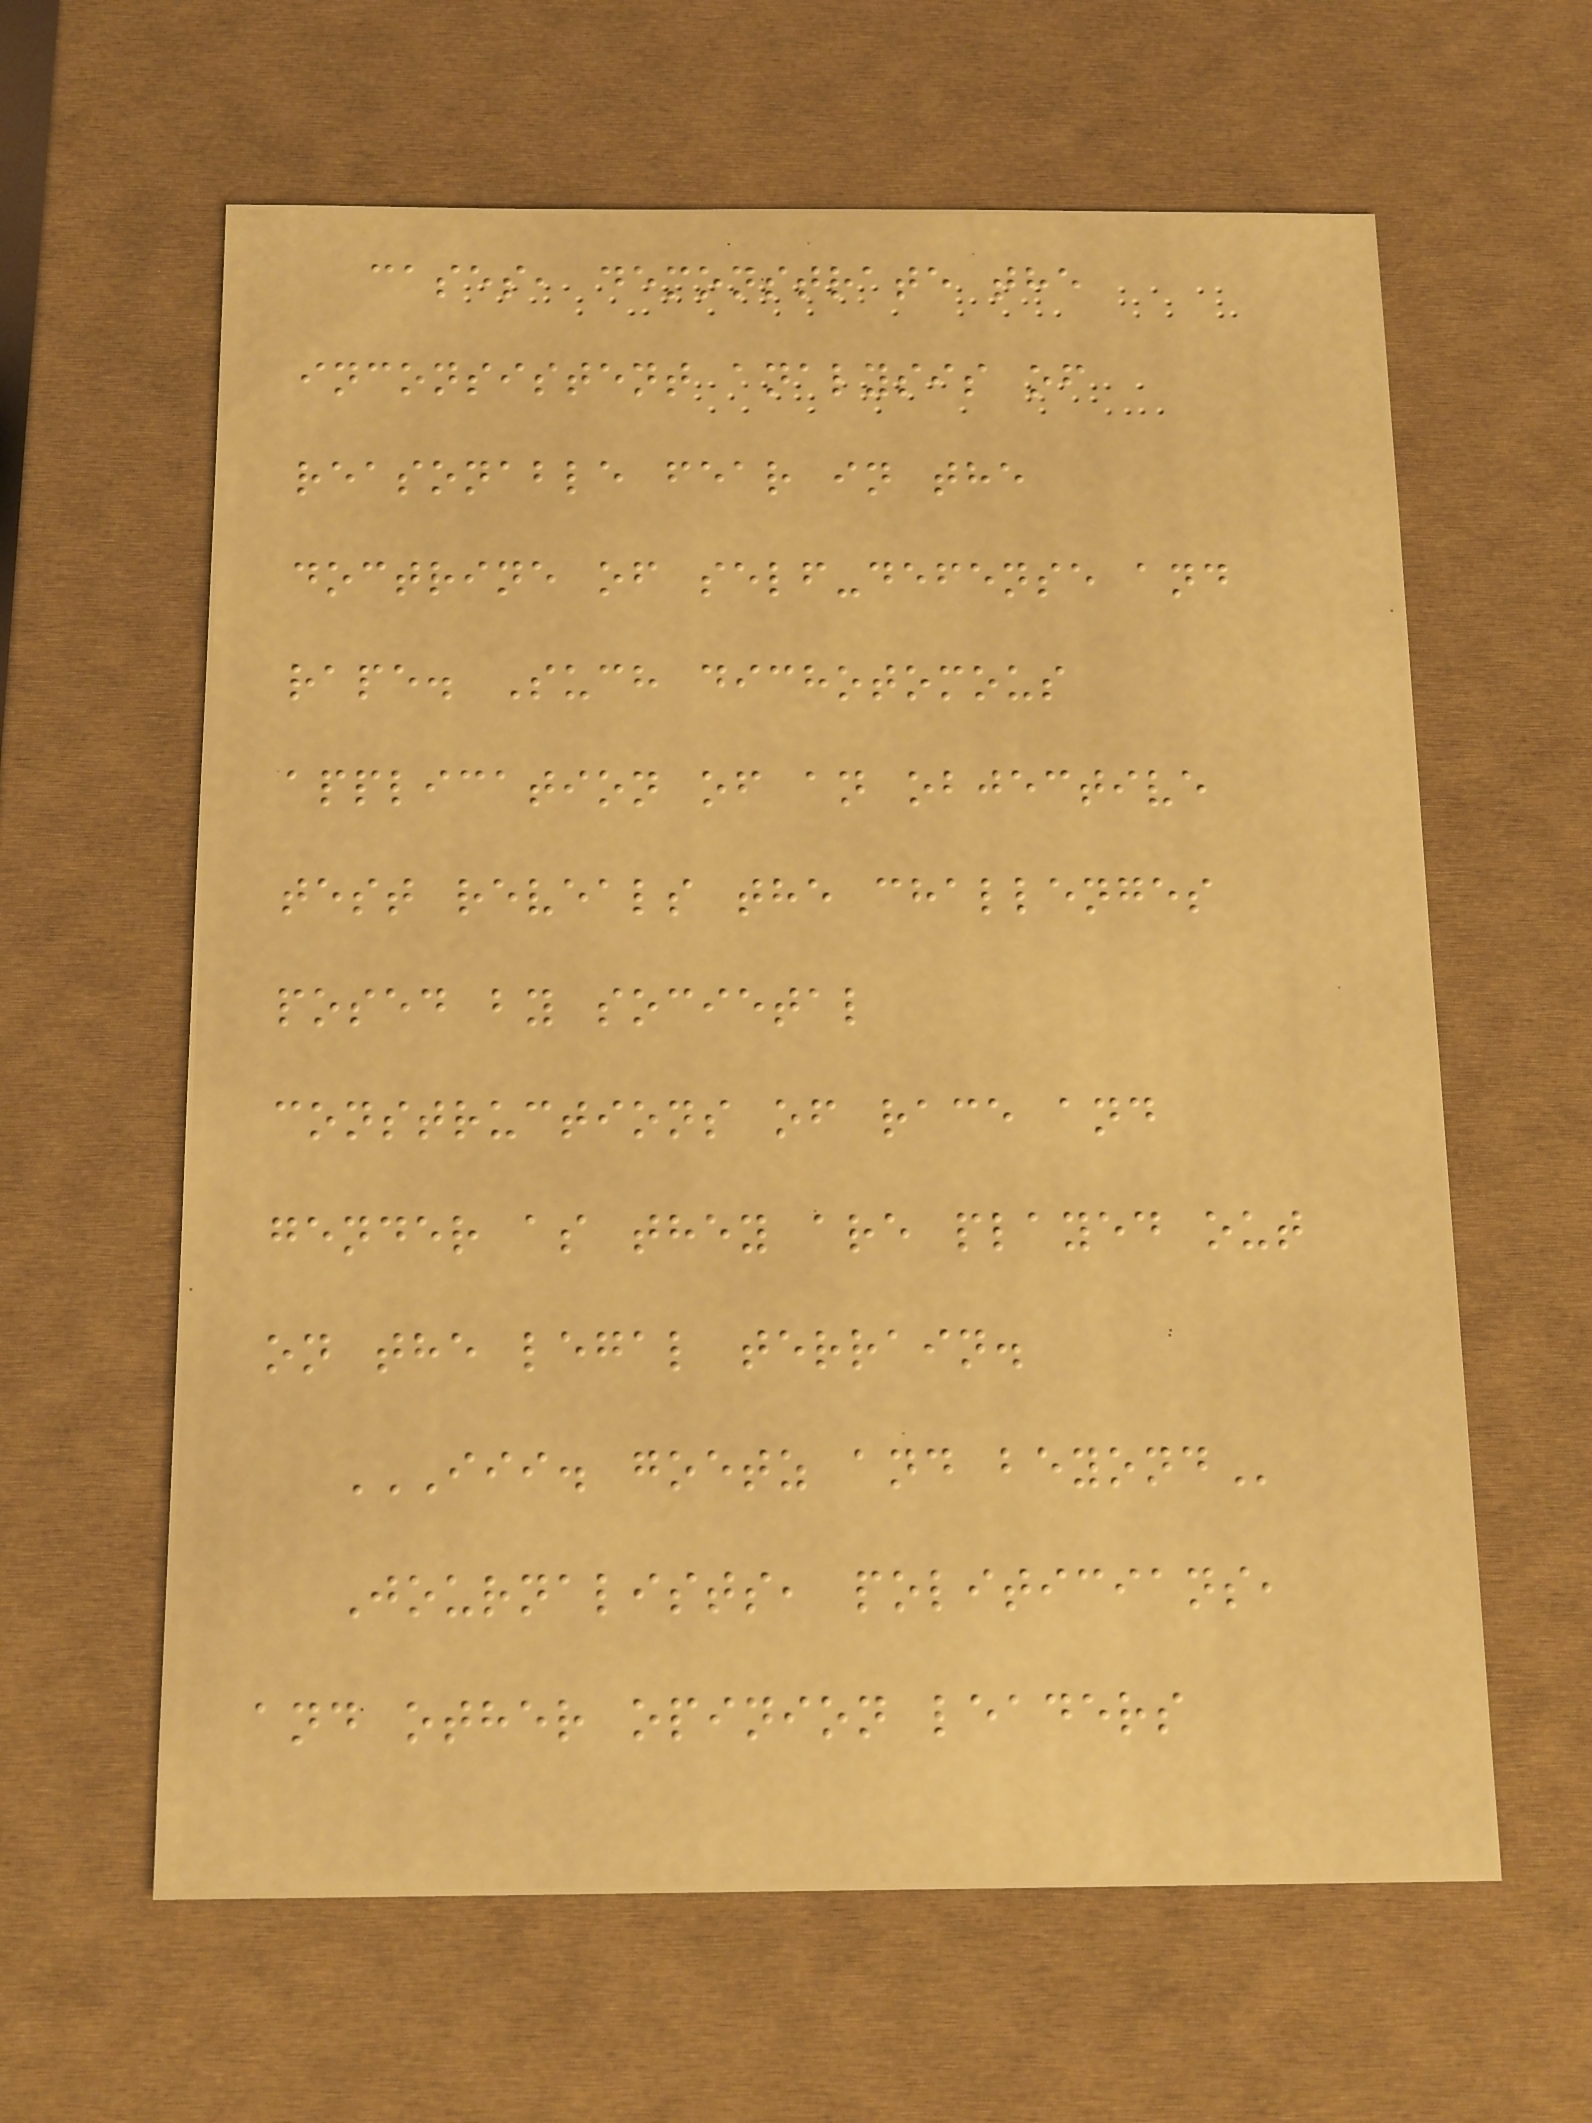cases, demonstrate the
inconsistent analysis of
reasonable fear in the
doctrine of self-defense and
rape. Such dichotomous
application of an objective
test reveals the challenges
posed by societal
constructions of race and
gender as they are played out
on the legal terrain.
III. GOETZ AND BEYOND
Journalists, politicians,
and other opinion leaders
